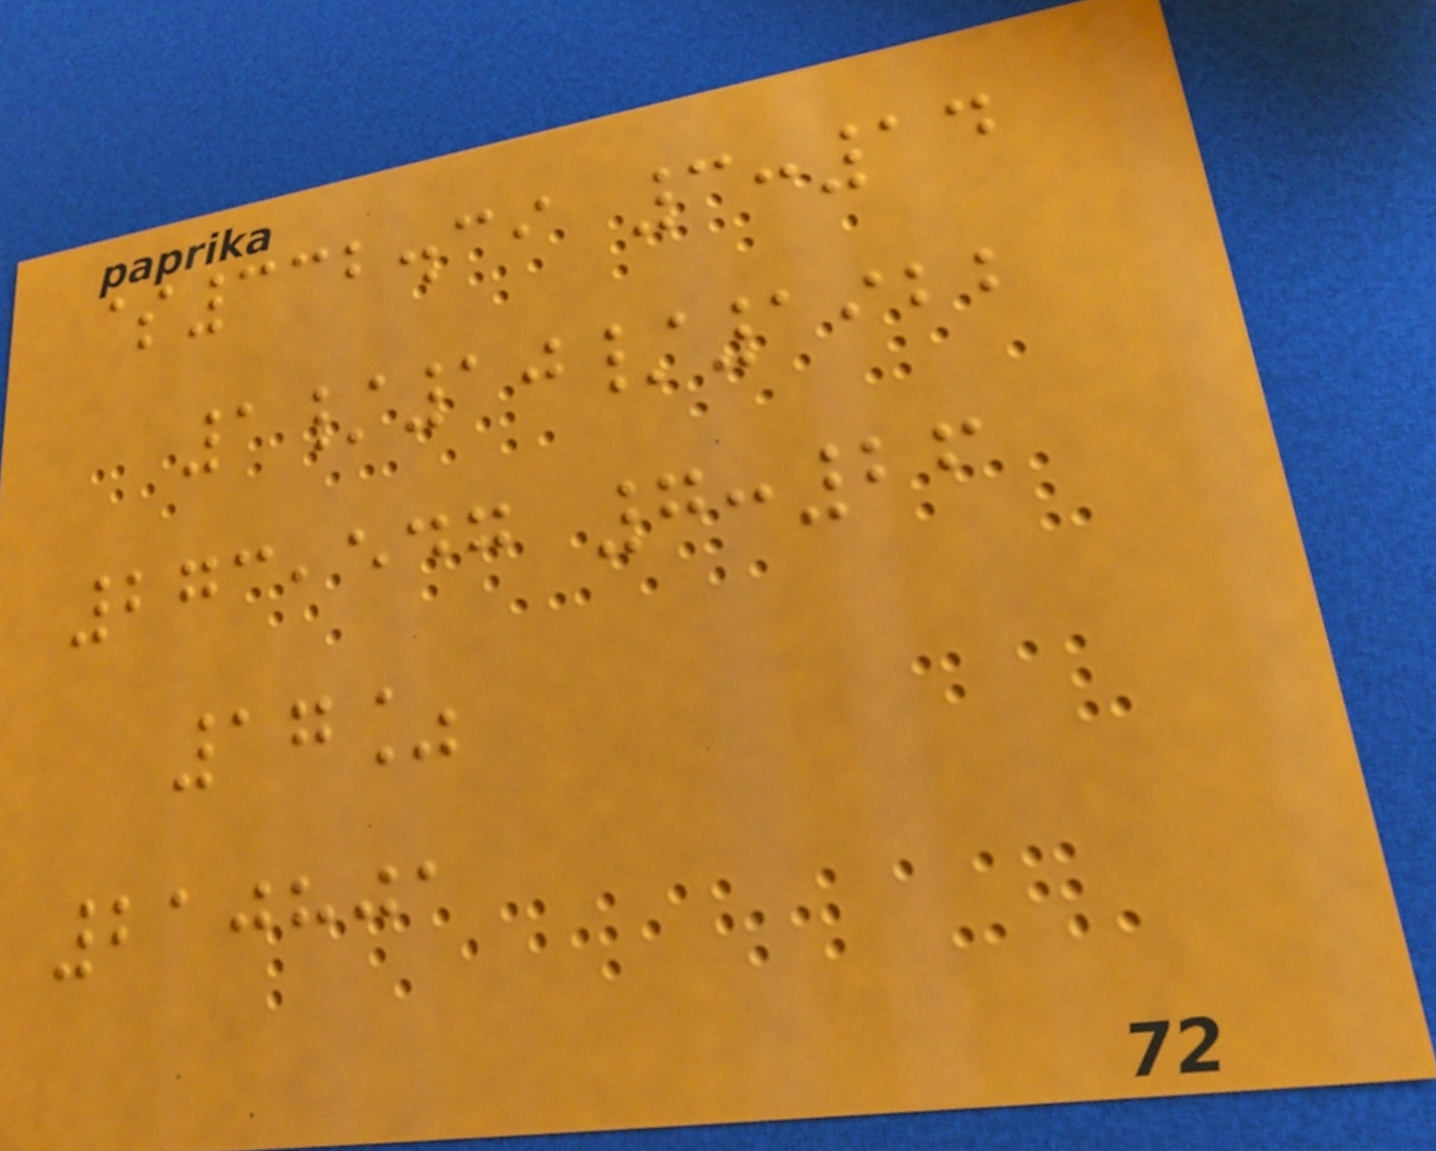$332.39 3:14
1/10/1922
273,547 7:26
17%
210801
